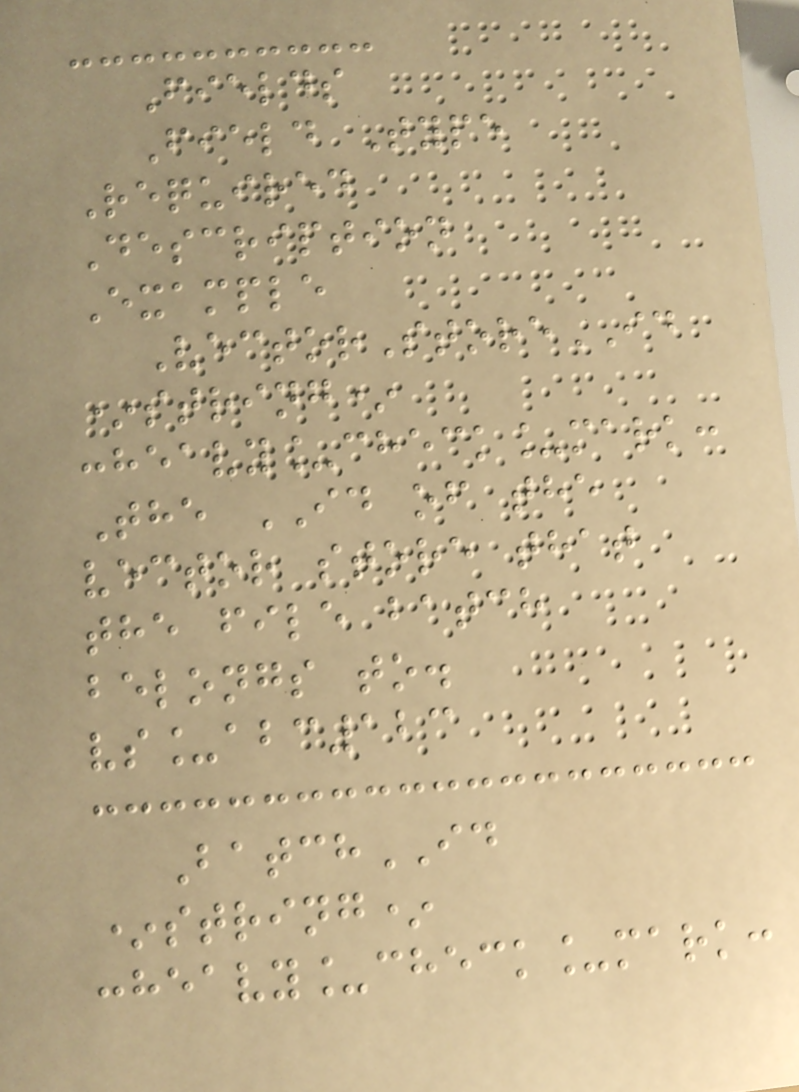Fields
Field Type
Required
Description
Example
VectorStoreID
*string*
:heavy_check_mark:
The ID of the
vector store that
the file batch
belongs to.
vs_abc123
BatchID
*string*
:heavy_check_mark:
